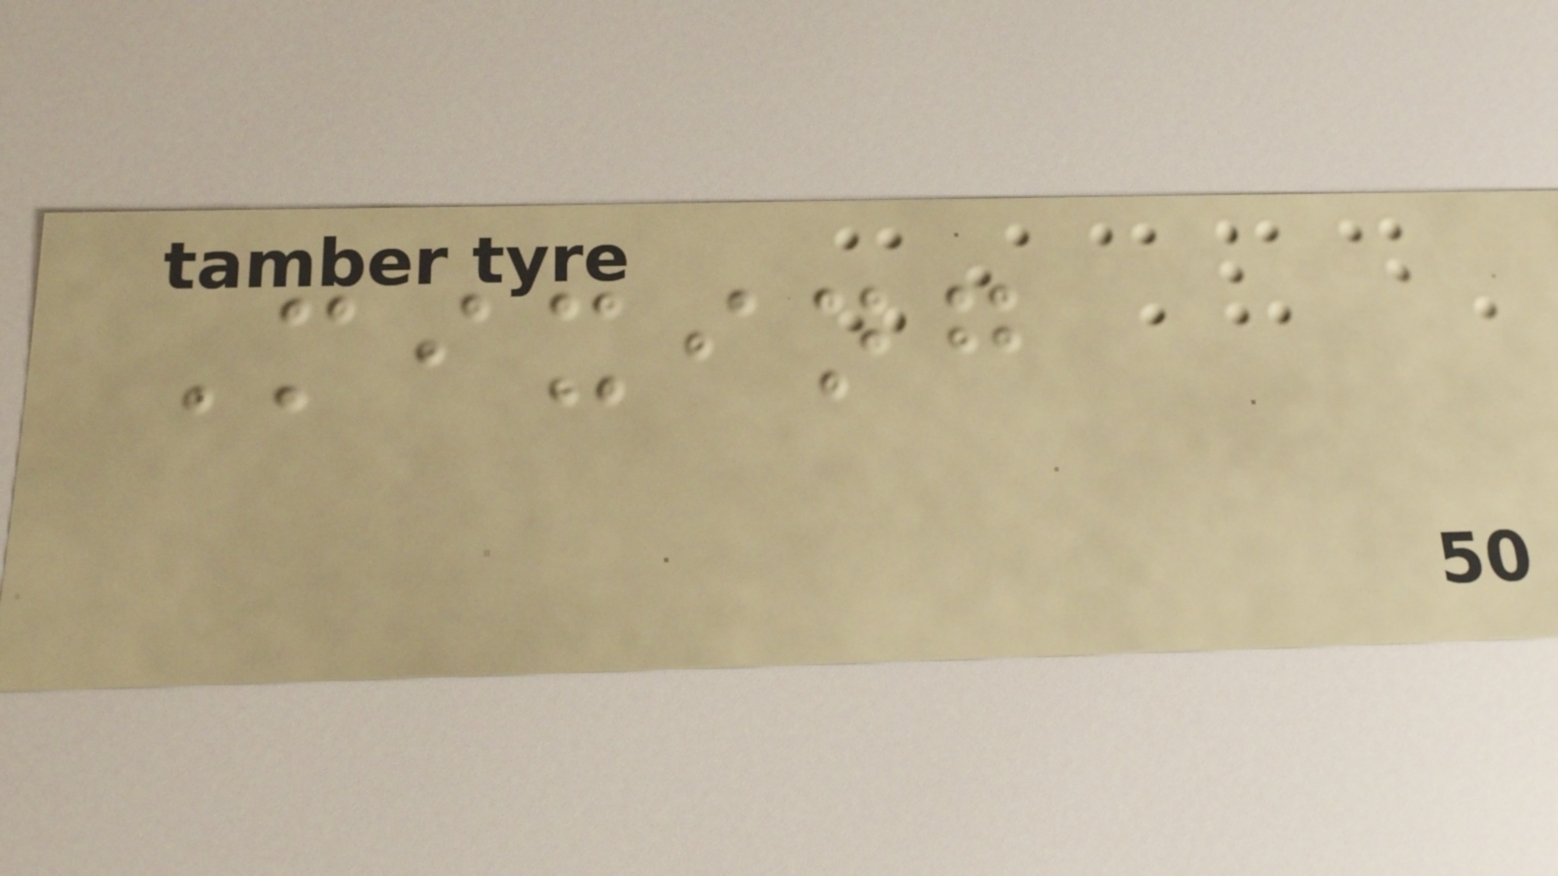Mixing
